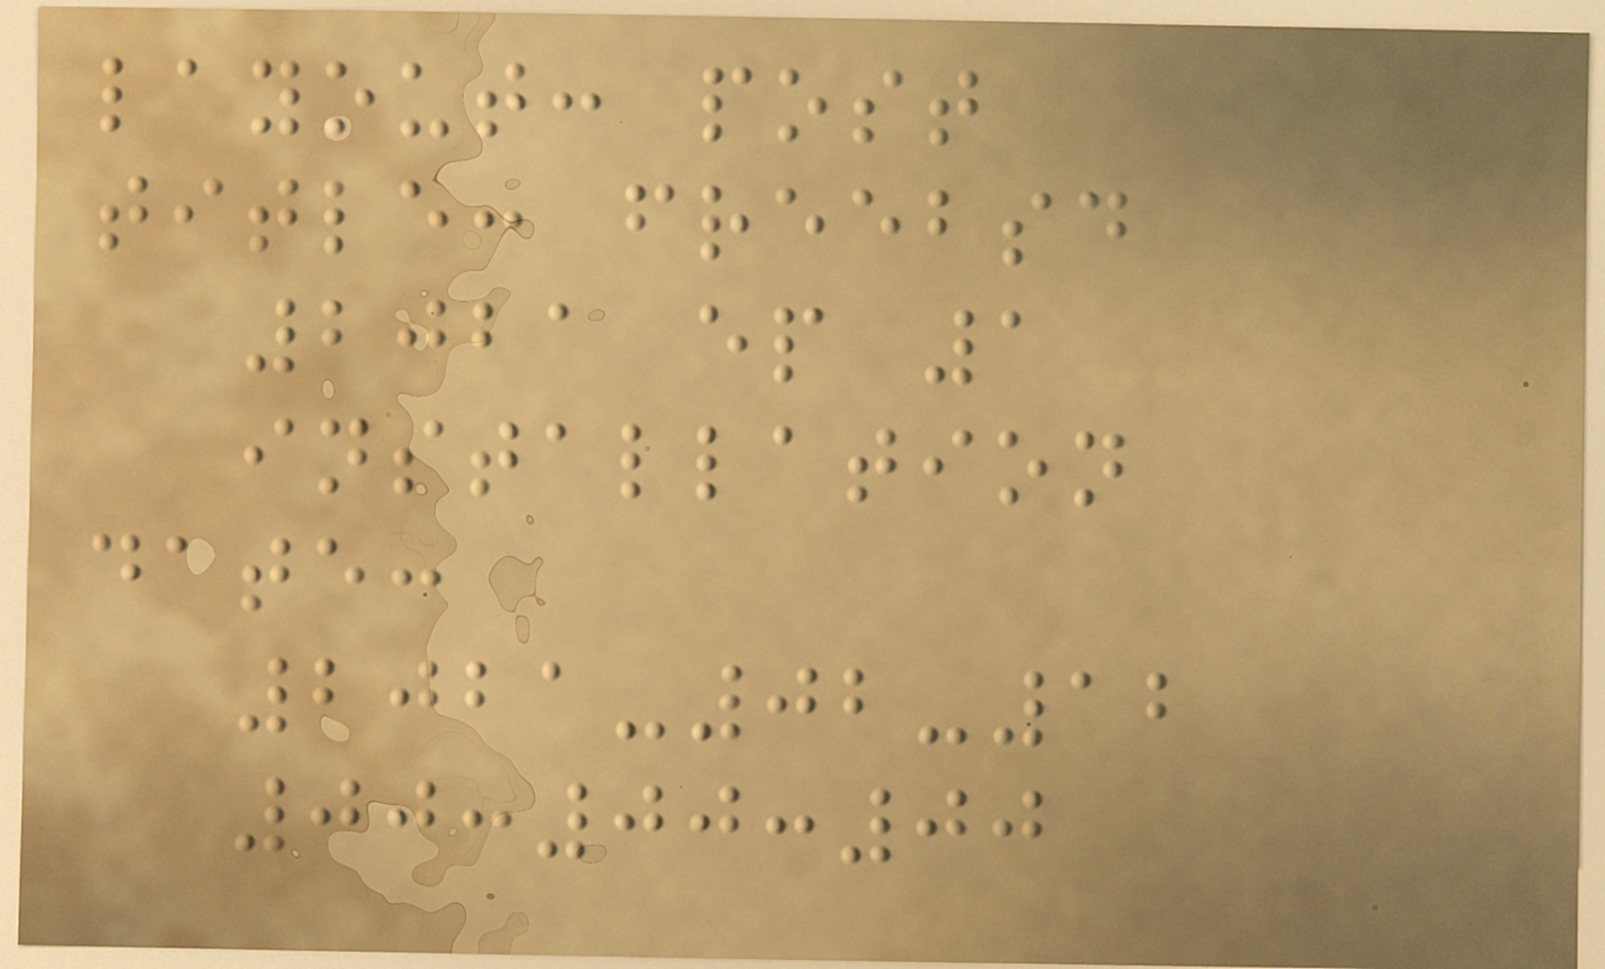layout: post
title: freebsd
2021 ep 1
installation
date:
2021-02-12
00:00:00
